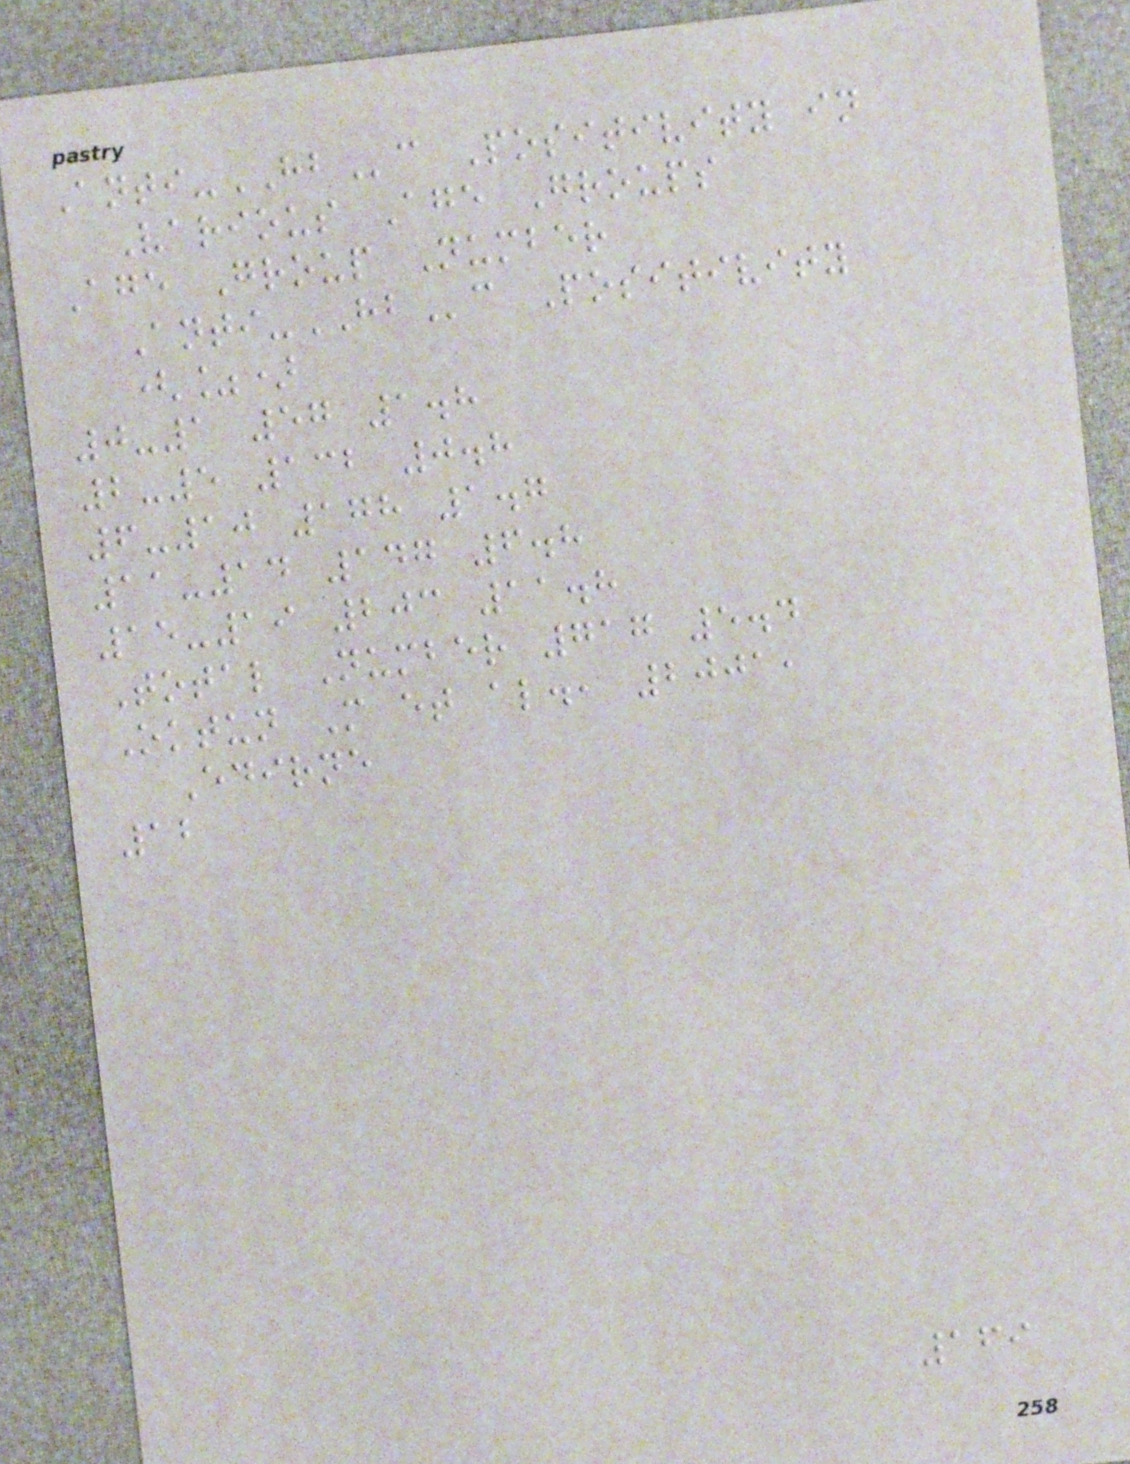Anti-HBc Positivity in
Various Age Groups
Age Group Number
Anti-HBc Positivity
(%)
0-1 57 1.8
2-5 132 0.8
6-10 178 1.7
11-14 147 6.8
15-19 203 11.8
Total Number 717 5.4
Oktun M et al., 2001,
Edirne
12
169
